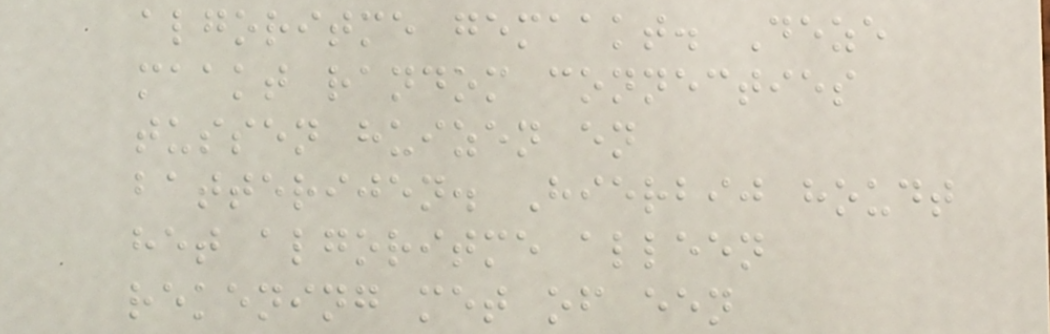algoritme gemaakt. Deze
maakt random connecties
tussen huizen en
batterijen. Hierbij houdt
het algoritme alleen
rekening met of een
